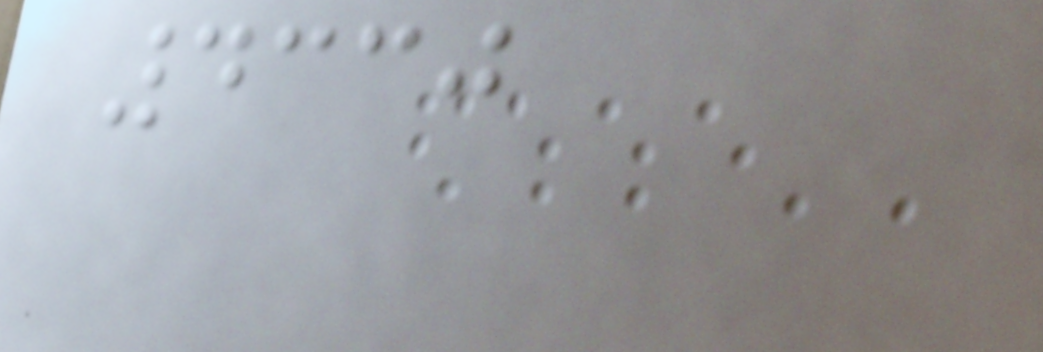4330
